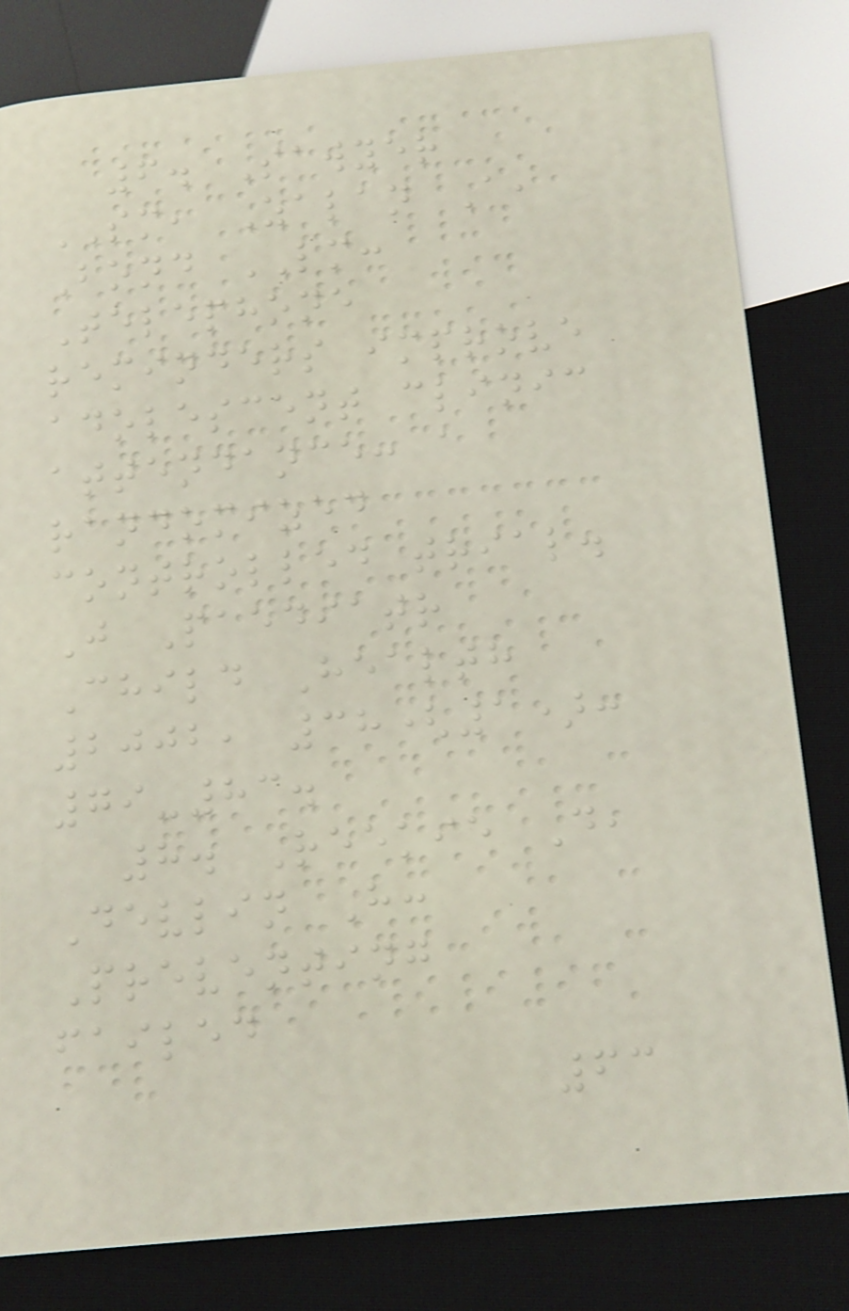6. Sawyer
SM, Zalan A,
Bond LM:
Telephone
reminders improve
adolescent clinic
attendance: a
randomized
controlled trial.
J Paediatr
Child Health
2002, 38(1):
79-83.
8. Reekie D,
Devlin H:
Preventing
failed
63
